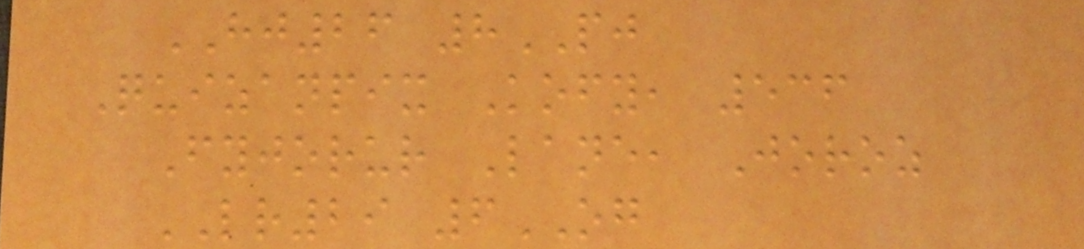HJ26 8PJ
Quizanpix Kofy, 536
Fyjorur Lane, Joroz
LR29 6OG
